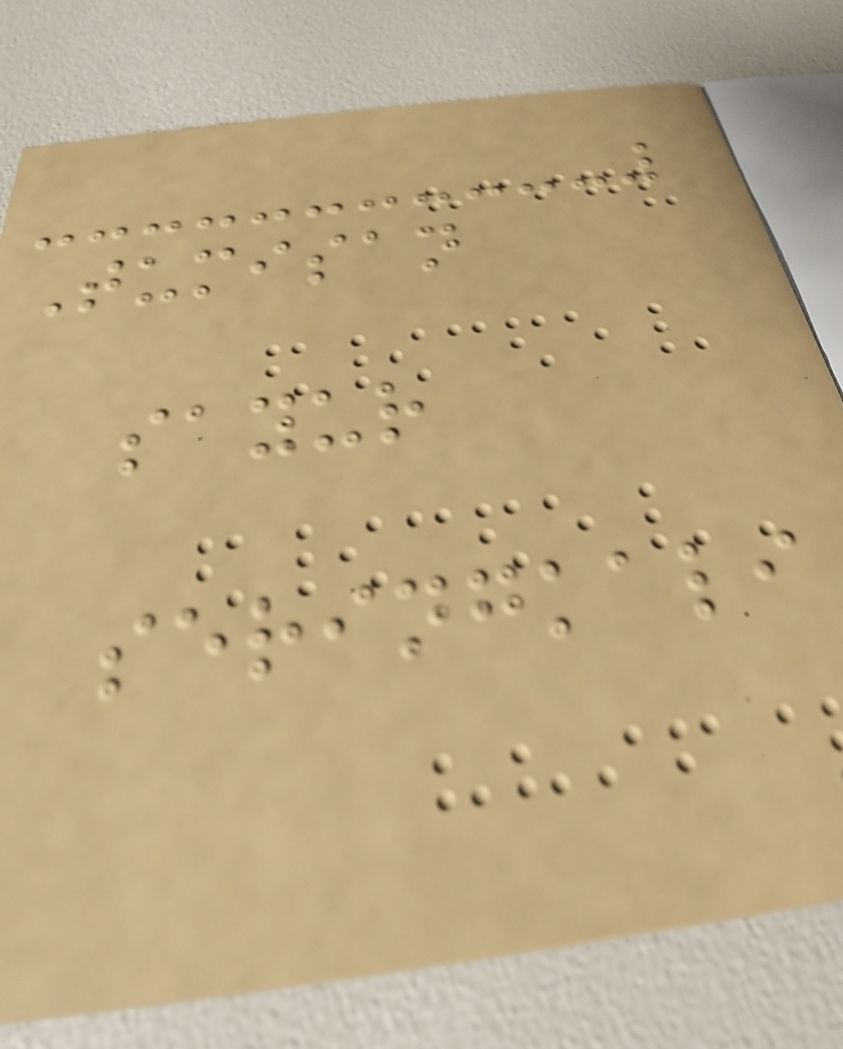Tumisan
sayur
seringkali
